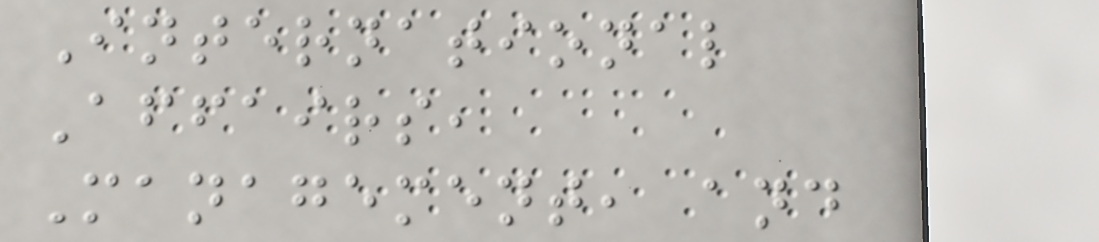International
Affairs,
Management, and
